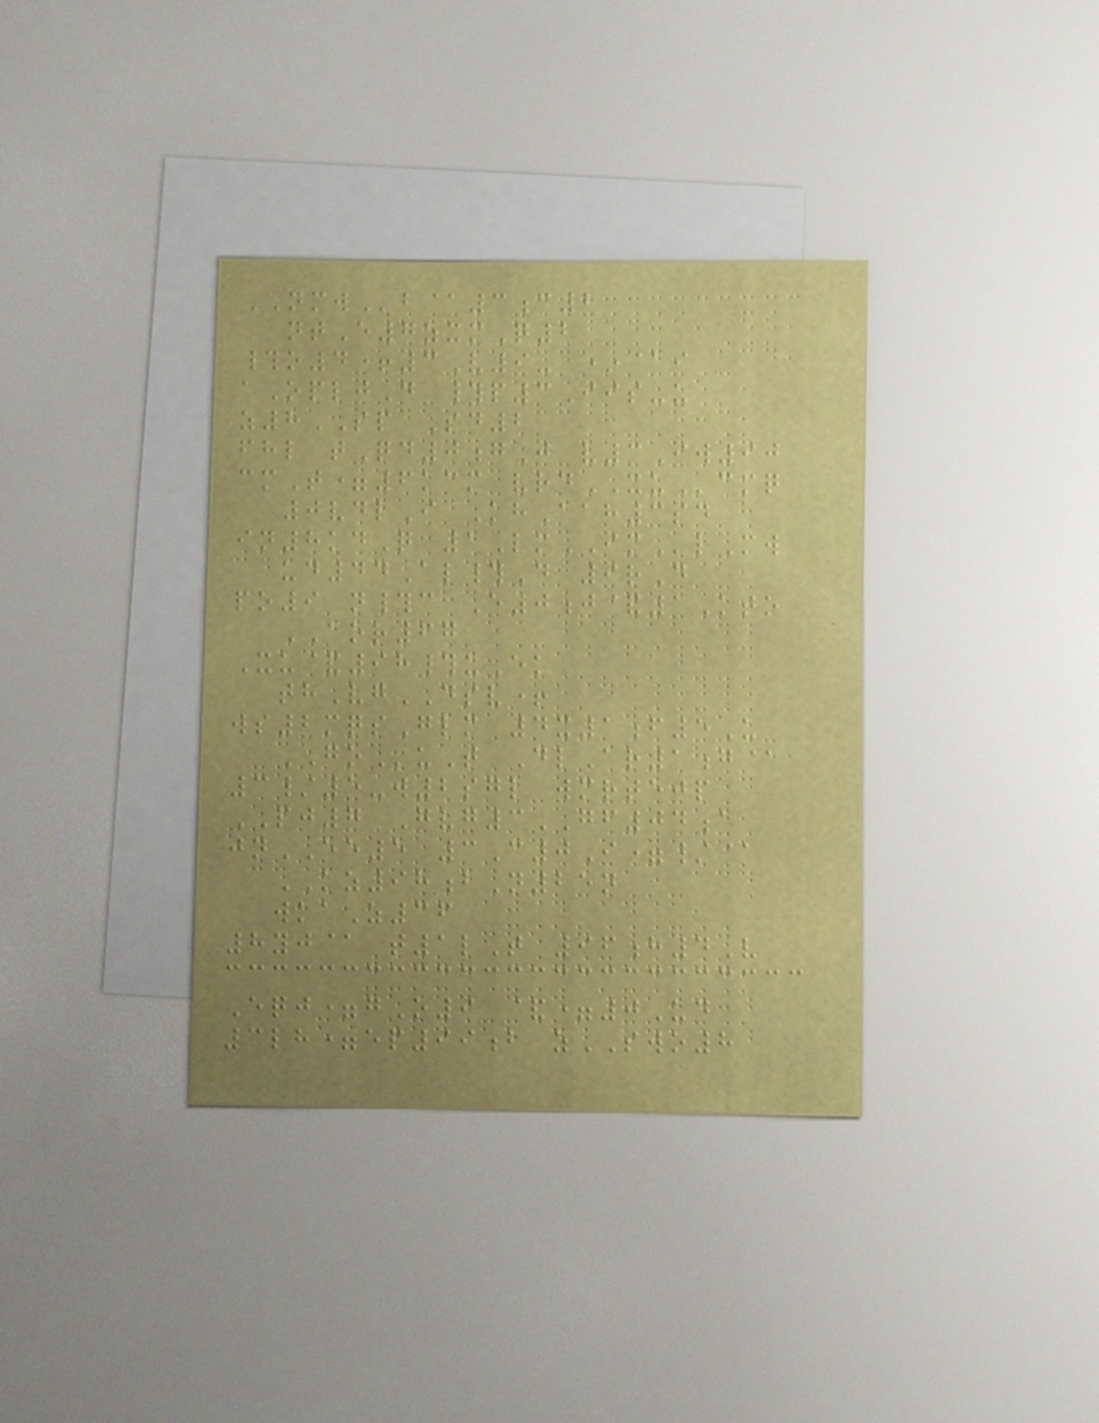NMWb@3c2
ntE7zxmQ2
#o4+3V9- *@i
aOpljD #p3Iis-u
z8SP Sd2
fhl tQd0gJ v3Iw90
cmT=6kcm vrdXUcmq
0vdlI KhAah3sd
in8kdQ 1LmIMlMw
ud44Al#D 9rD
po9 n#c E0j&1Kto
AOR67
Xu&98#uEk
thVgDSV+
ws2mqsGlm 4x1f5U
GOuT DlAr1g@
3/5-w2sgl wmrtejp
PJ7 Gvg3GF04a
jnEE5 3C0I=/@
KZ98bN25n
wkaZ36
8yj@ t1lT 96h4V
Eqj=gO9 &=0Ud
3lh=ep99b zSWO8
